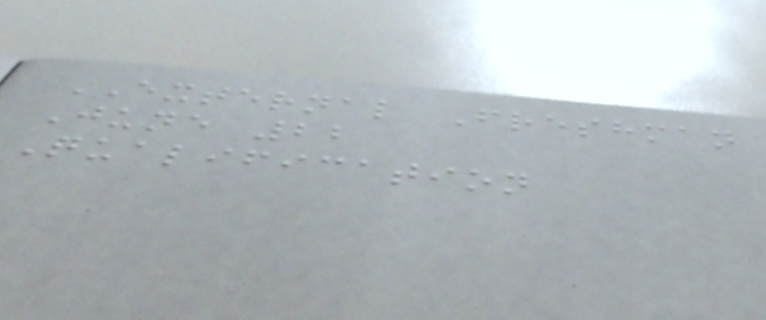EXTERNAL Freshman
June 22
Qualification
